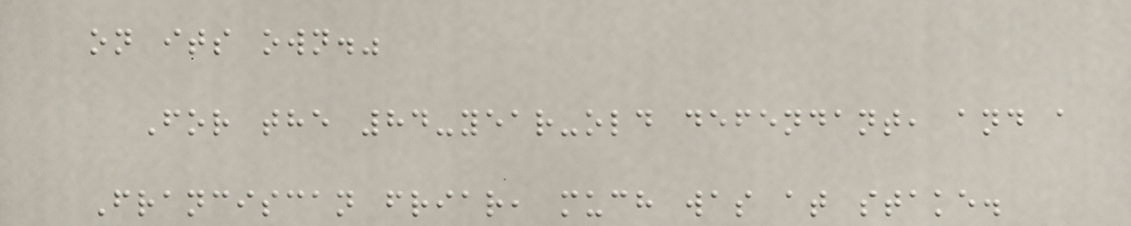on its own."
For the 84-year-old defendant, and a
Franciscan friar, much was at stake.
